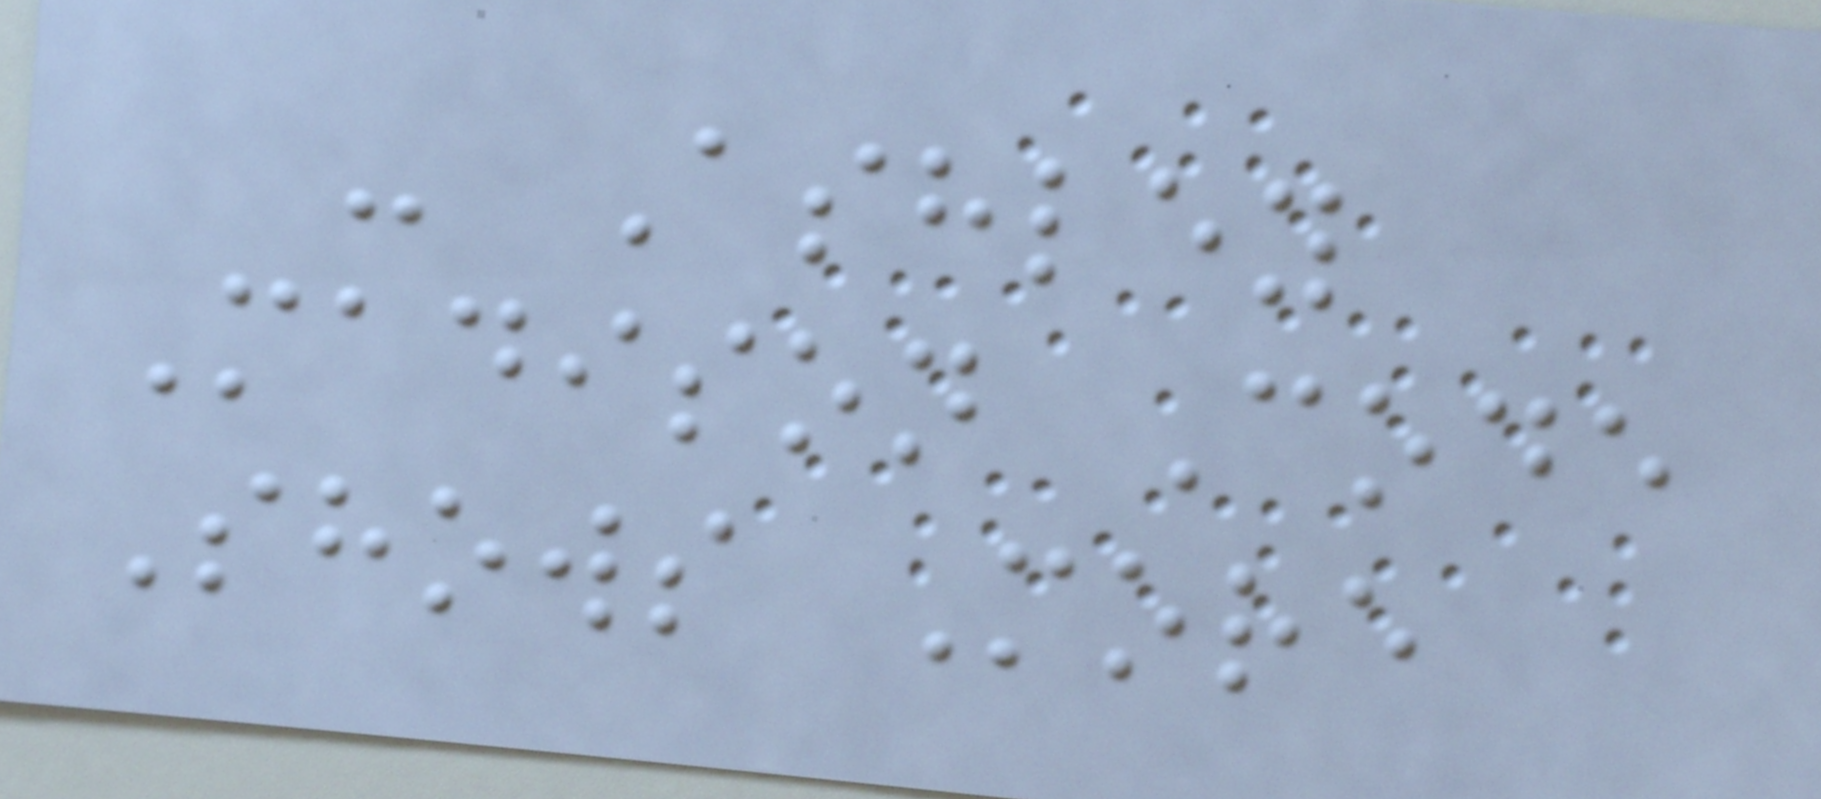- Ashley
Madison Code
Shows More
